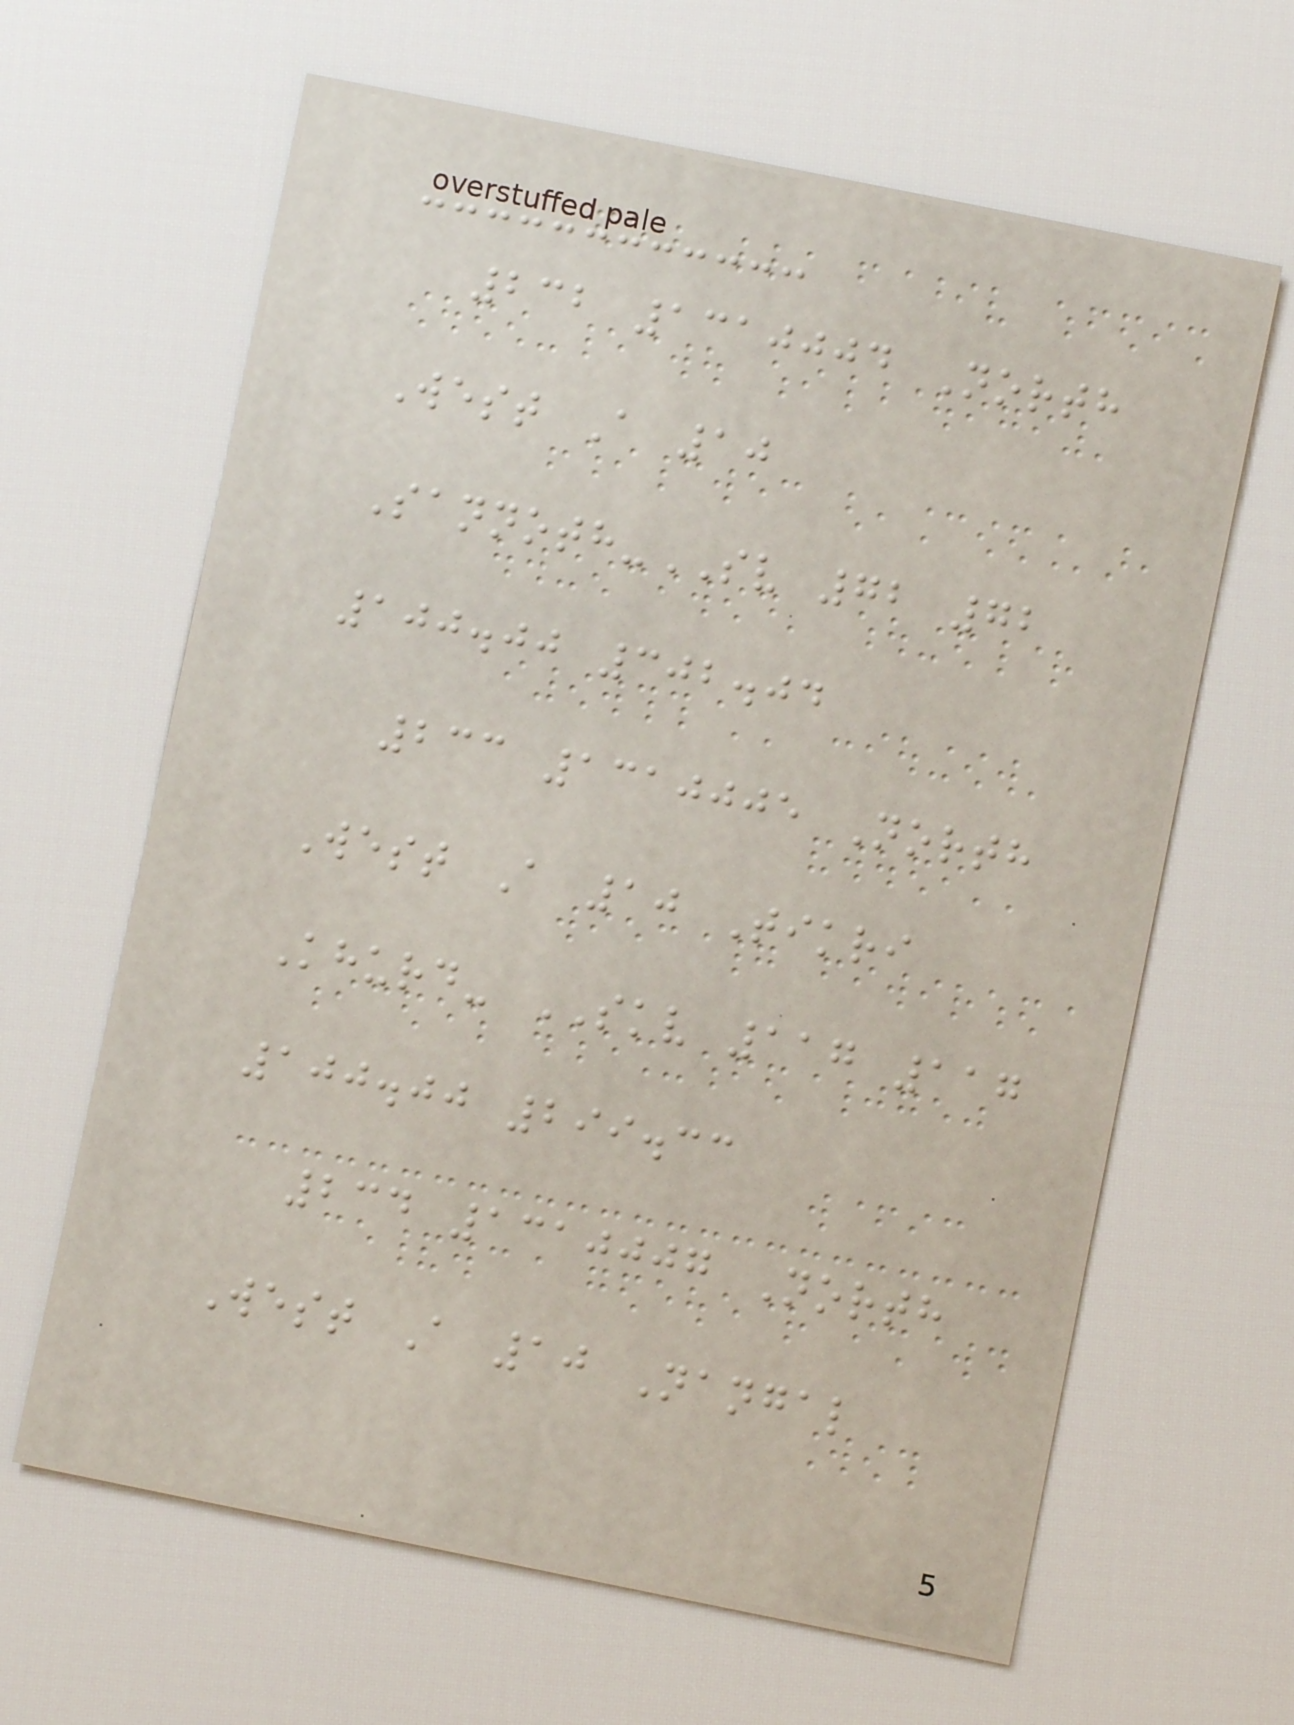232 1310004 North
West A 10
Sannoth-SV 72 72
100.00 302.04
233 1310005 North
West A 10 Tikri
Khurd- SKV 117 117
100.00 299.33
234 1310007 North
West A 10 Nangal
